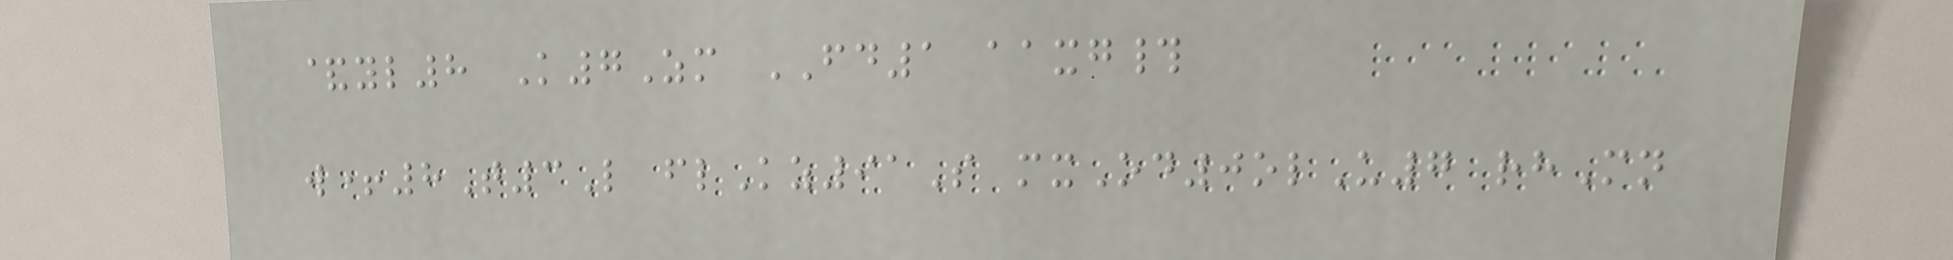&yl8 K7Zm FD1 aaxg#
w+8T3L flKz91S mxOd0olU7 rhMn
